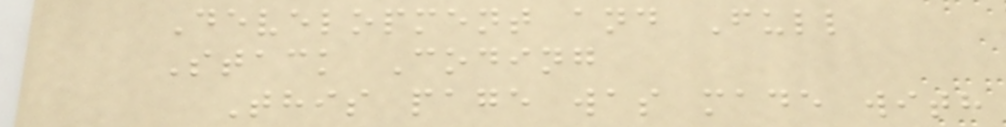Development and Full
Stack Coding
This page was made with
